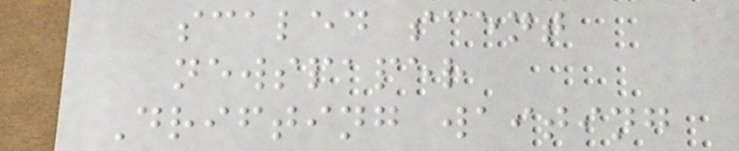scaled scent
newspaper
Drifting waiting
